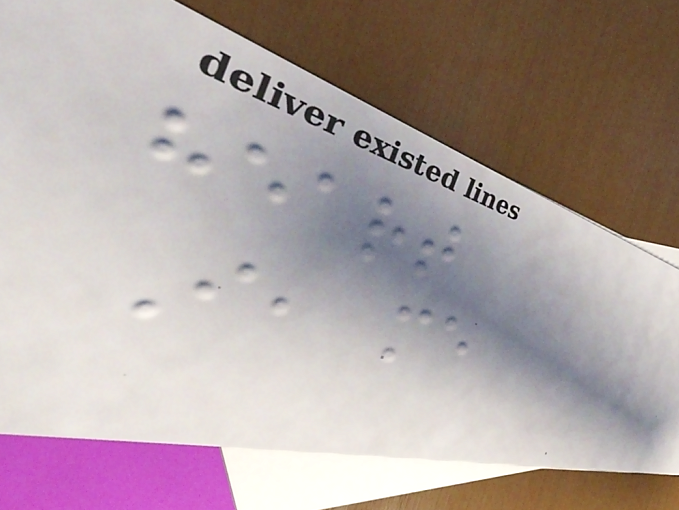heart
I, me
